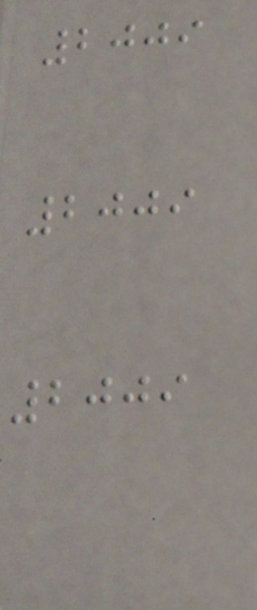2009
2009
2009
